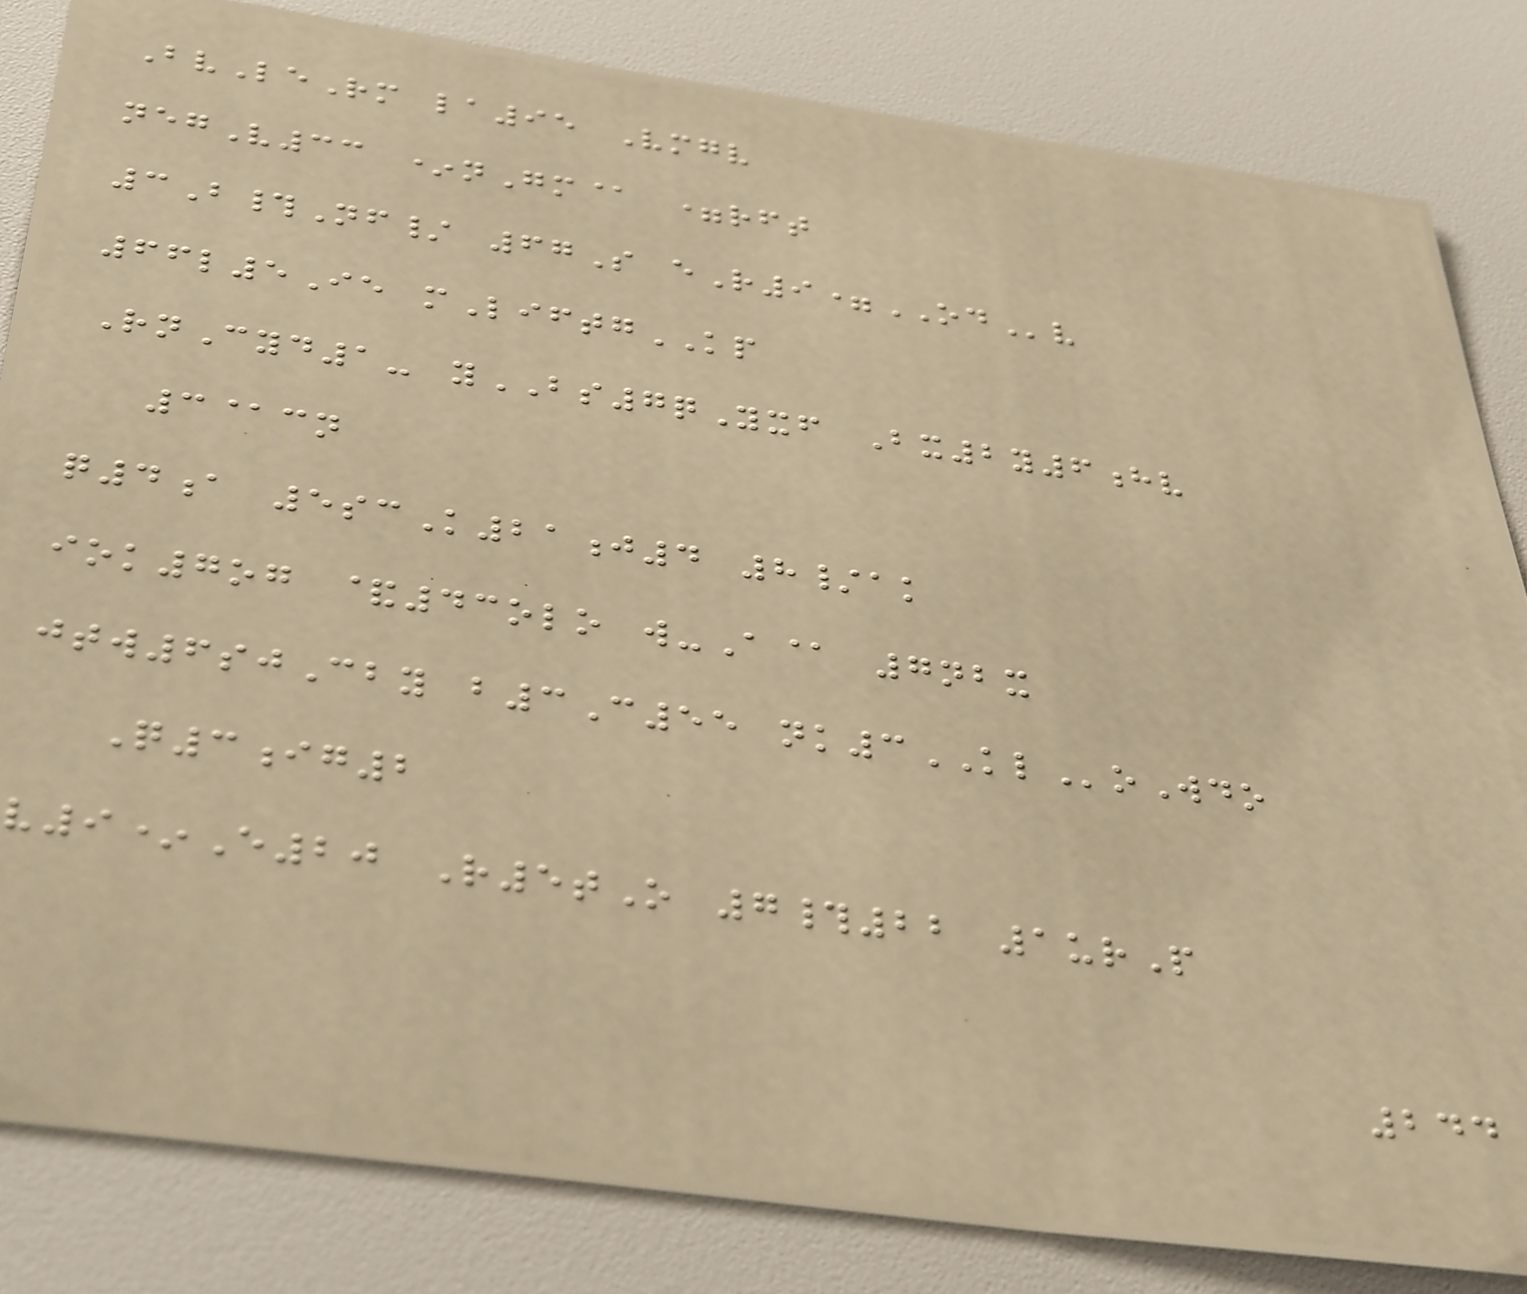BvLeRm la95 Vmgv
negV33 *nGm@ =rft
3B#Nf/ 67S eR9=ODv
66l5Ie mLiftgKP
RnCyd1- yBS7qYxf Bx2y6hv
3@cn
q4a 5scK21j4 8/ak
iok7og &43olo w-A@ 7nbx
jtw6sjCby b3C55 nk3KLoWdo
Q3ig2
v9*E20 R5tO 7#22 1urP
244
